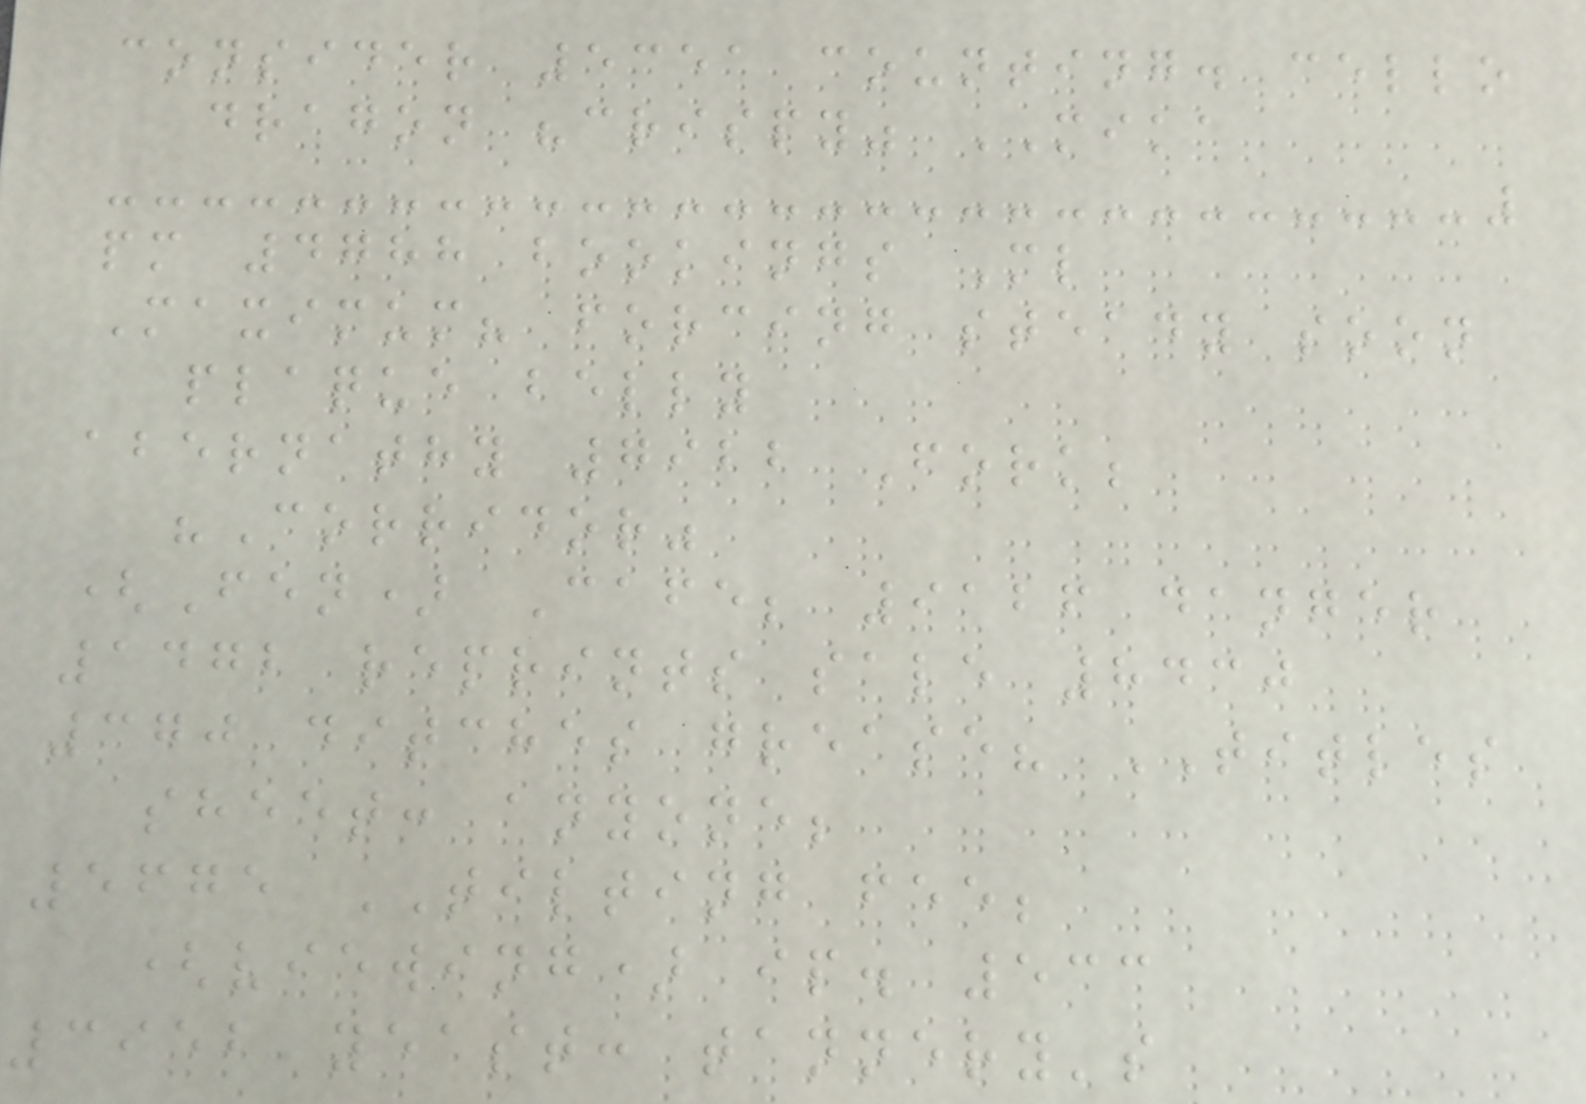consider 5351 counting. cello
dragon "crispy" MIKA
pm 4788 bookings Ml
Maximum? forcing steady soon
plaque belly
abernathy 7922 Fork;
"Corridor"
(Fen) Cafe; 9126 danger
1472 reprints sale 8430
370 ditches grease? TITLES
sheet: anyone;
5675 TILTING fee;
(viewing) ip. 533
3952 yeast: tannery's
